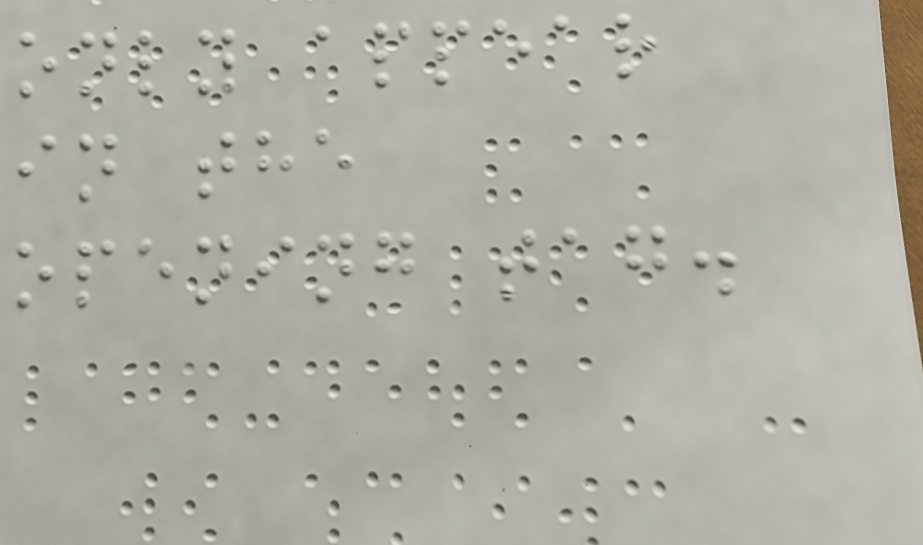only appear
in the
opening tag.
